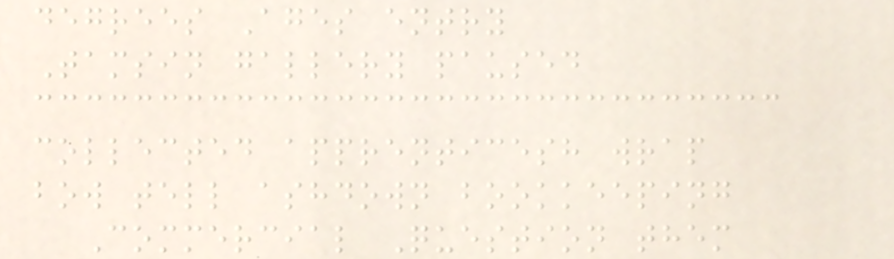degrees Ages entry
Tamsin gallery paused
collected apprenticesh wrap
bow tell ashdown bookkeeping
Commercial Question them
